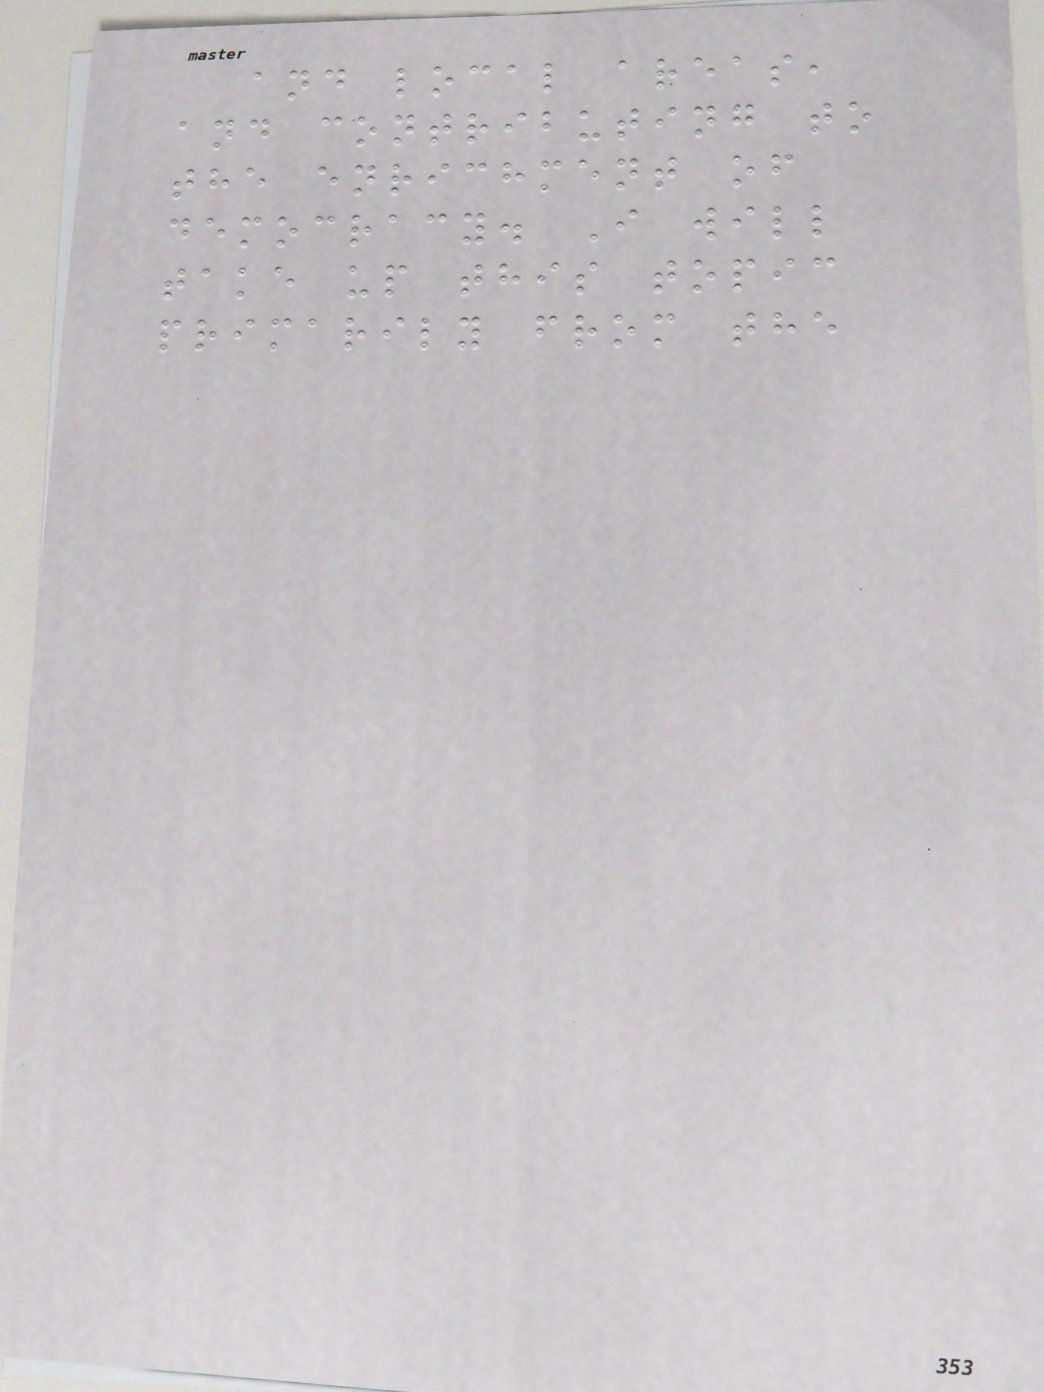and local areas,
and contributing to
the enrichment of
democracy. I will
take up this topic
primarily from the
